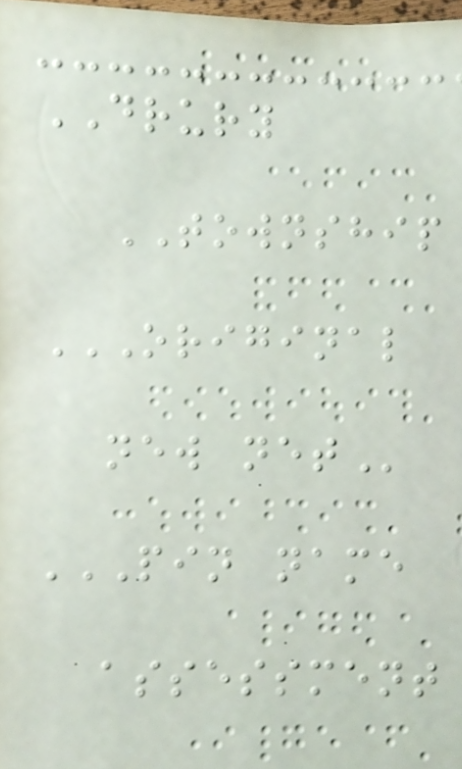DRURY
TOWNSHIP
ORIGINAL
NEW NET
PIN NAME
ASSESSMENT
